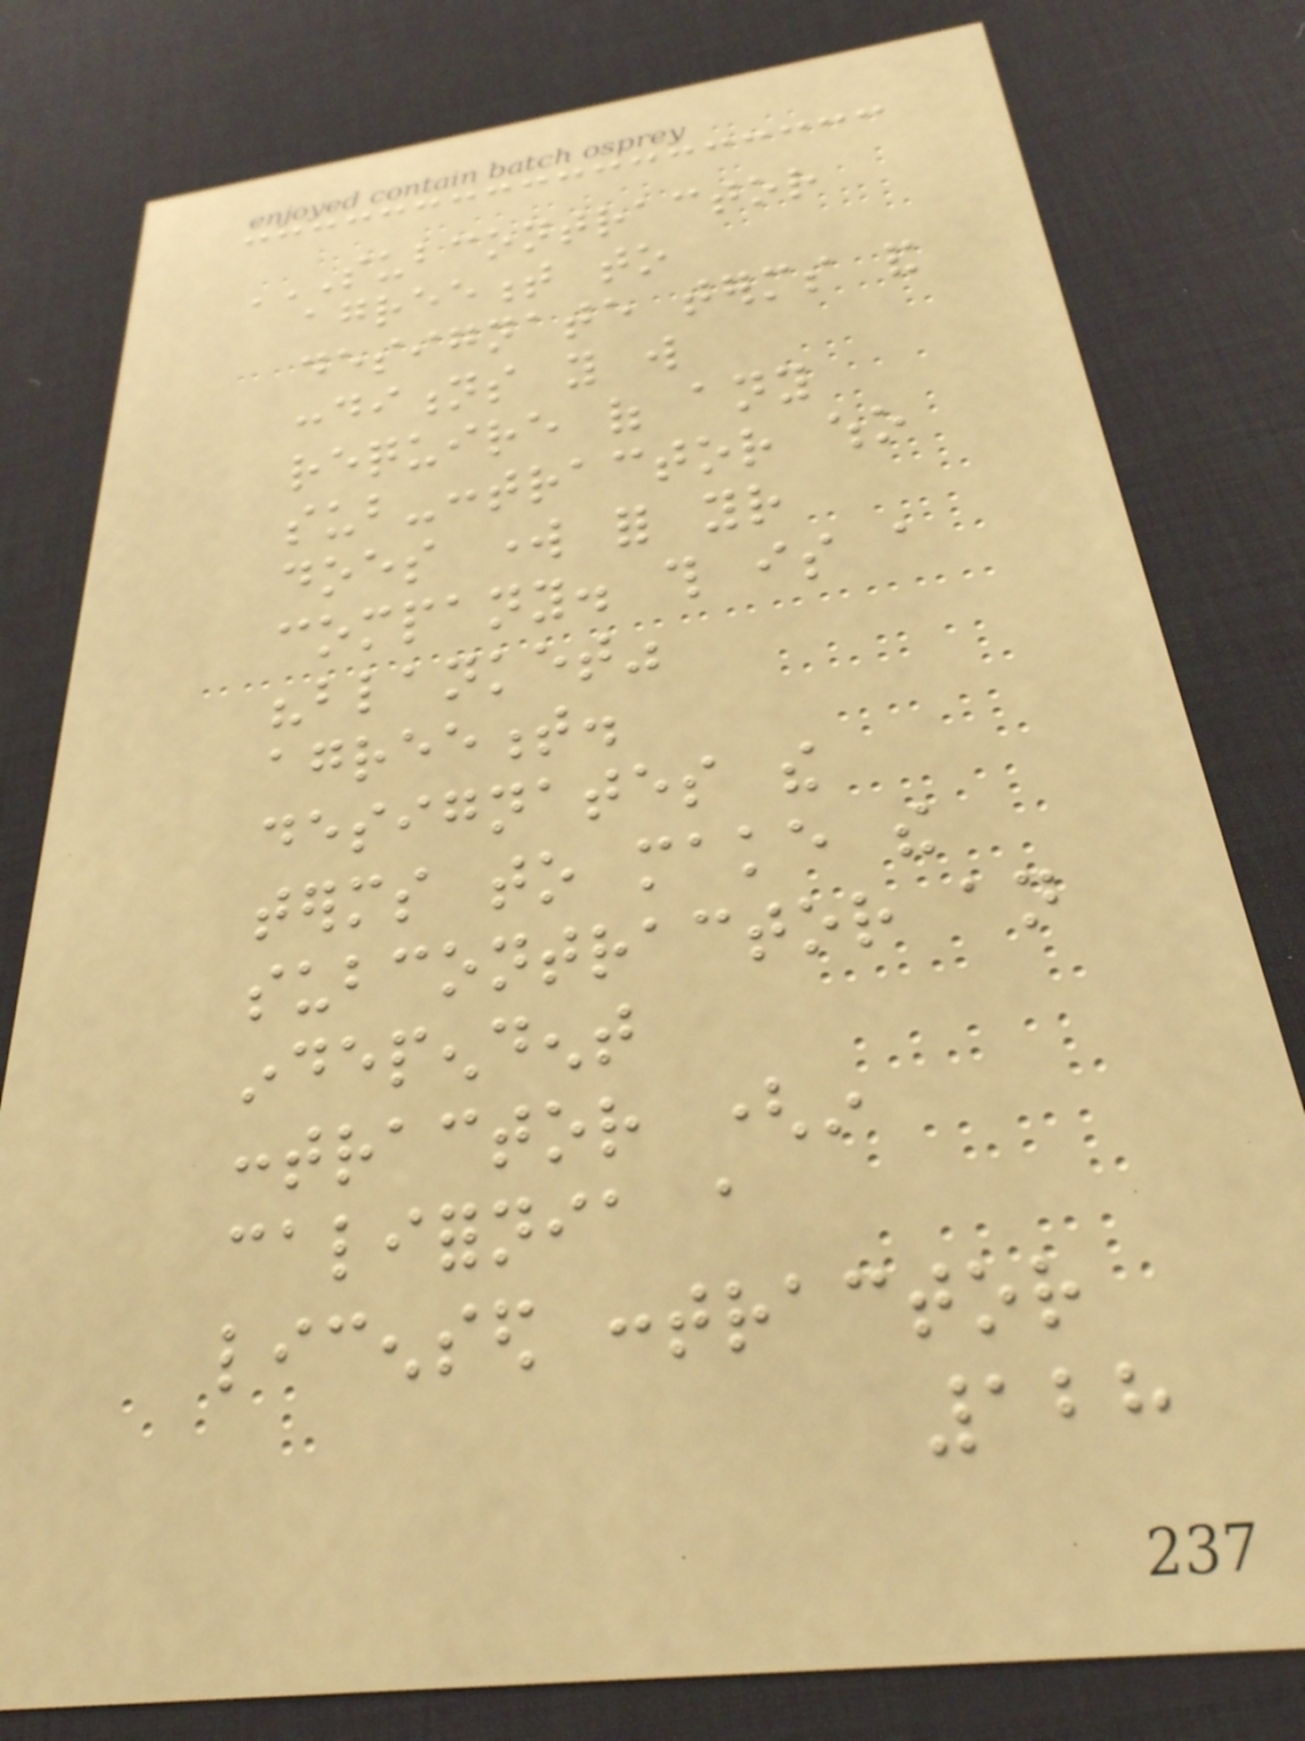SUBCONTRACTOR
AGREEMENT TO
DESIGNATE TERMS AND
CONDITIONS YOU WILL
REQUIRE OF ANY
SUB-CONTRACTOR WHO
DOES WORK FOR YOUR
COMPANY. THIS IS A
"BLANKET"
AGREEMENT.
DESIGNATES THE
TERMS TO MAKE THE
SUBCONTRACTOR AN
INDEPENDENT
CONTRACTOR (IN
CALIFORNIA A
LICENSED CONTRACTOR
128
